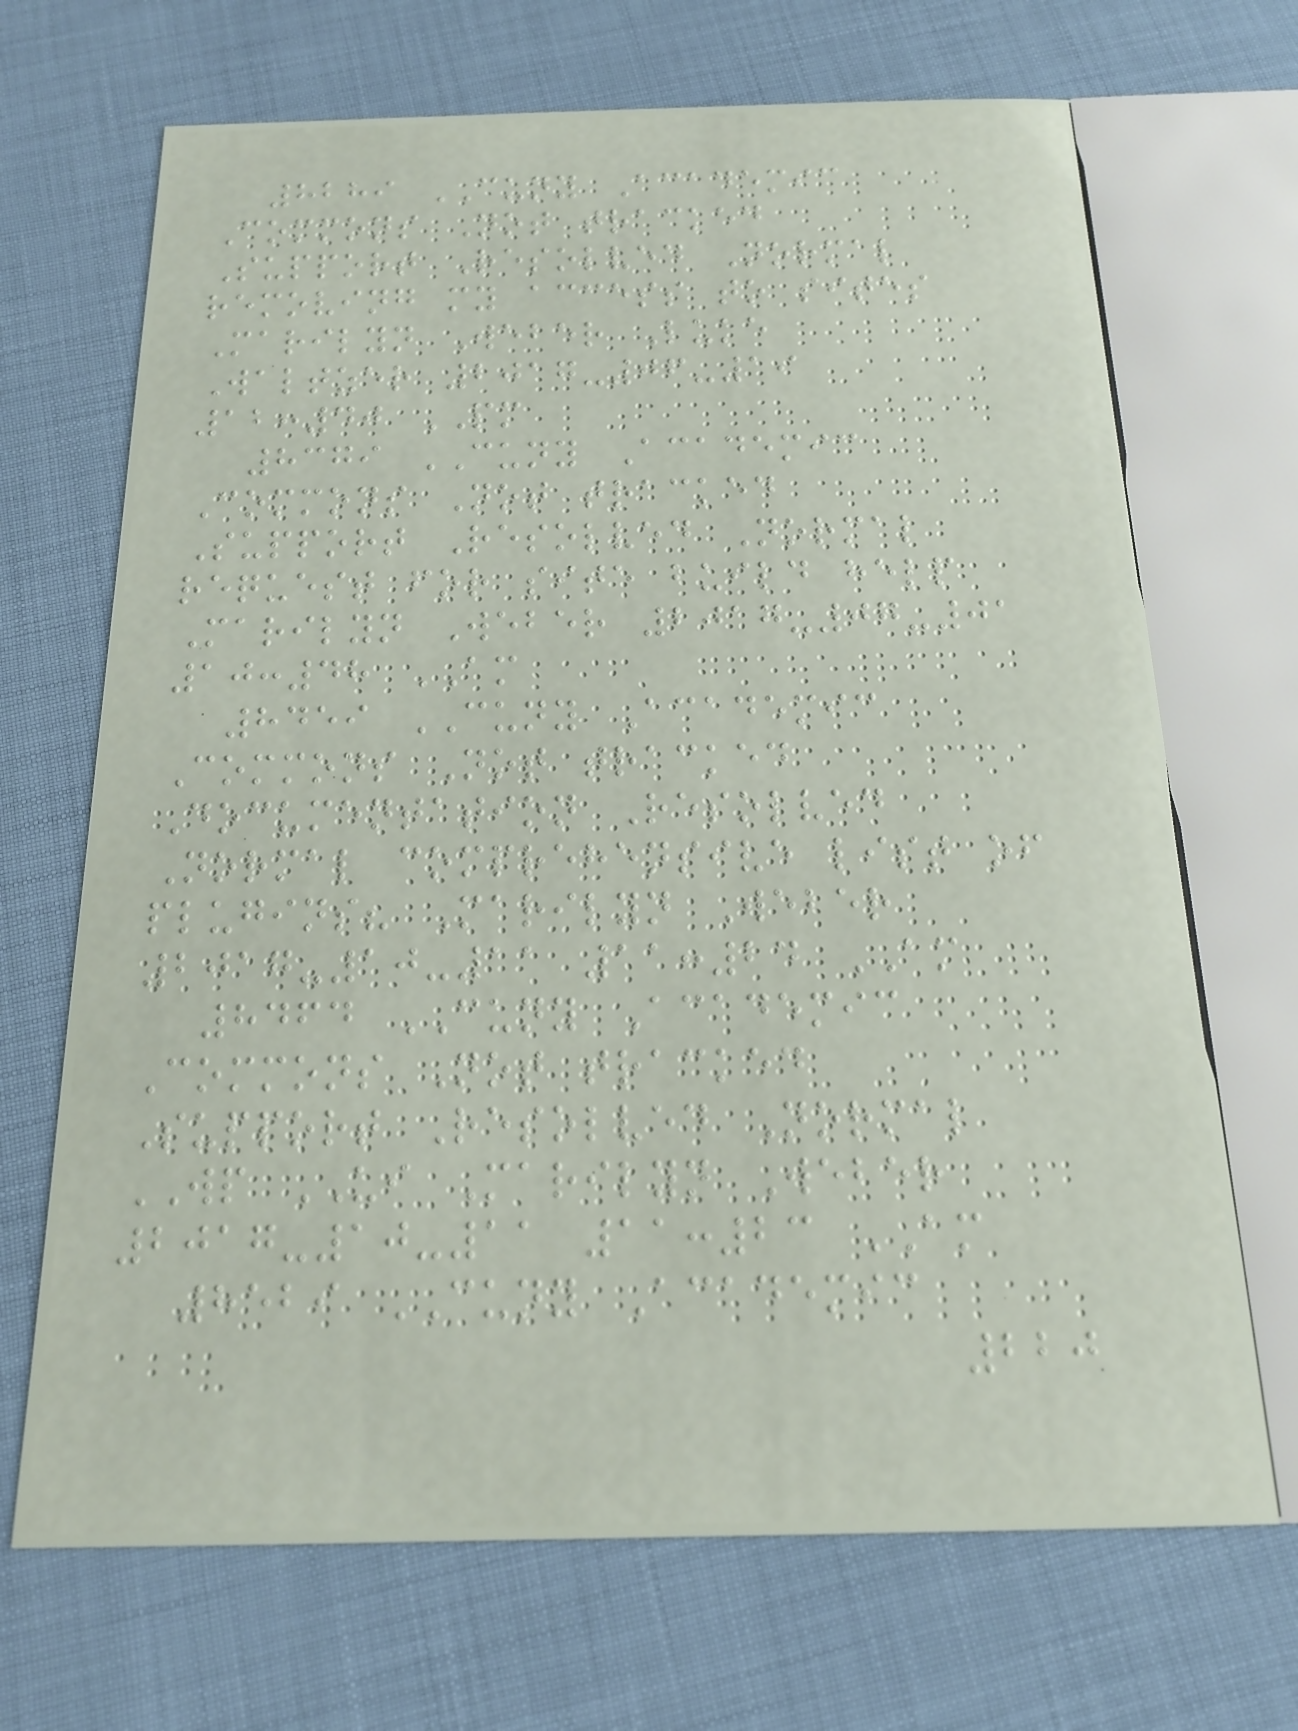8289 CUNY Academic
Commons Not tracked
Support Resolved Normal
removing my access to sites
Marilyn Weber Luke
Waltzer 2017-06-19
12:40 PM
8379 CUNY Academic
Commons Not tracked
Support Resolved Normal
request for site build help
Marilyn Weber 2017-07-01
10:48 AM
8459 CUNY Academic
Commons Not tracked
Documentation Resolved
Normal comprehensive list of
plugins? Marilyn Weber
2017-10-11 11:24 AM
8464 CUNY Academic
Commons Not tracked
Support Resolved Normal
WP UI Marilyn Weber
2017-10-11 11:23 AM
8529 CUNY Academic
220
